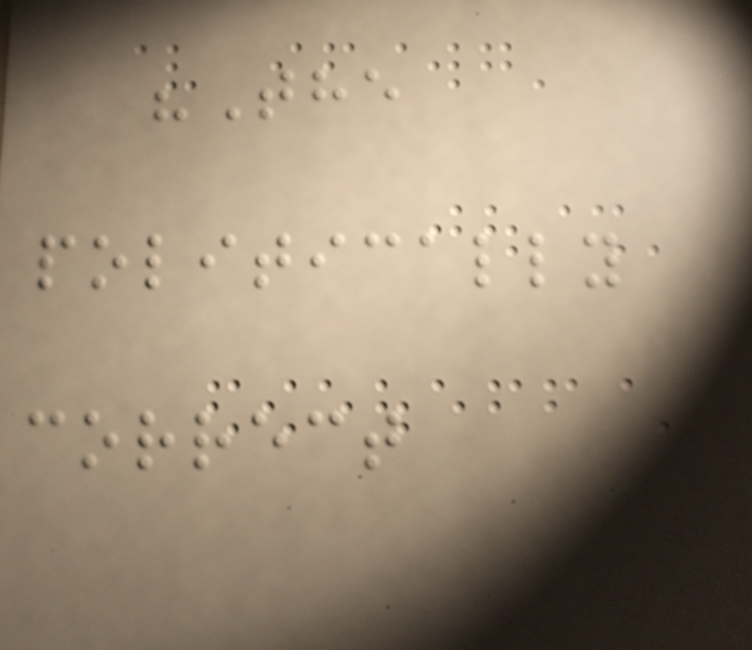"The
politically
correct
